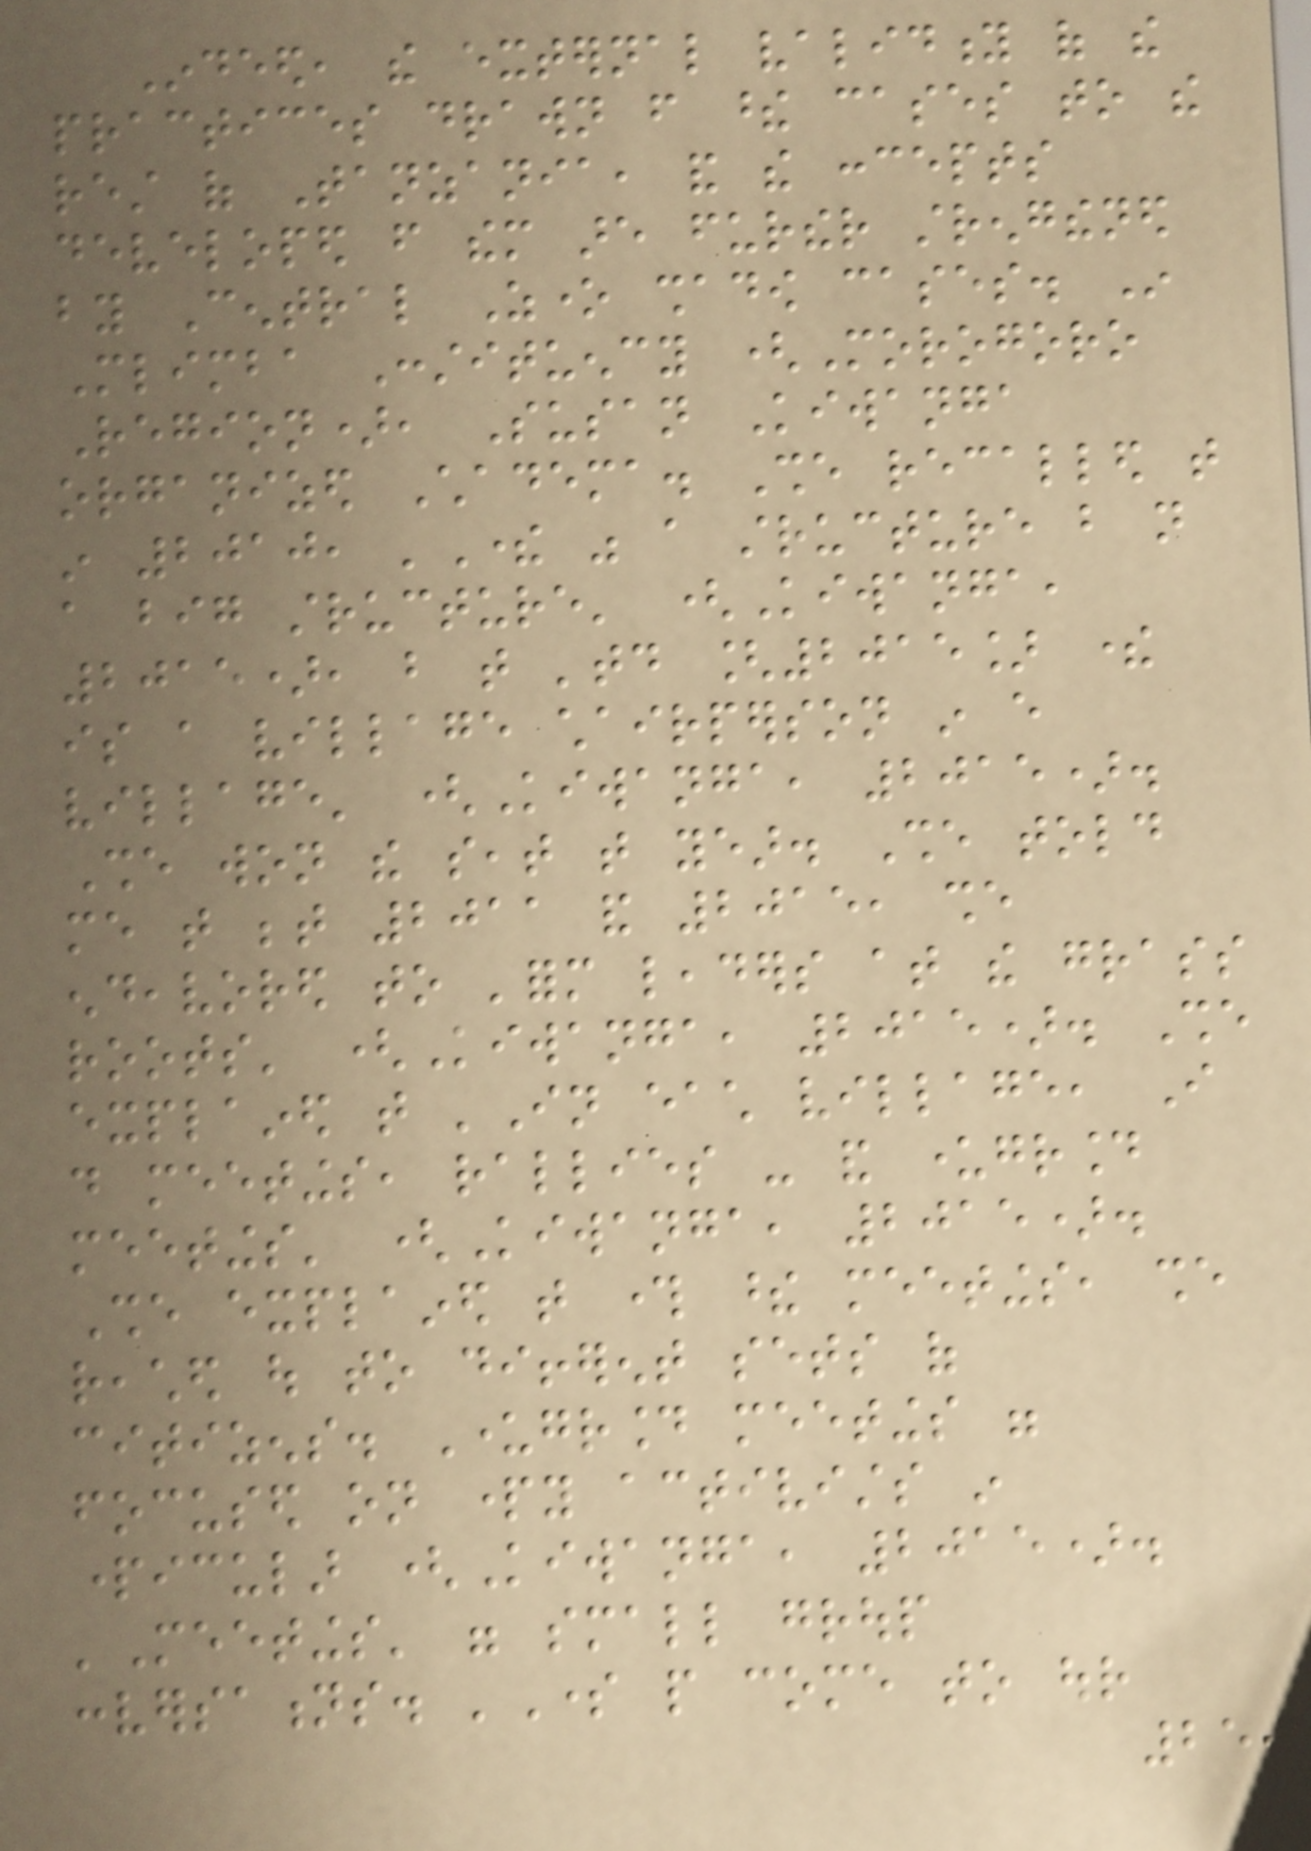Indeed, the external validity of the
practices drawn from these cases to the
rest of Tanzania, and the concepts
developed from them are further strengthened
by Central Zone shadow cases. In
Mlimba Constituency (Morogoro
Region), Susan Kiwanga
organized Chadema. She recalled that
in 2010, 'There was a structure but not
a big structure' (Kiwanga,
2015), but that 'today [2015] there
is a village chairperson in every
village' (Kiwanga, 2015).
She won the seat that year. She told
me that between 2011 and 2015, she
endeavored to 'form leaders at the grass
roots' (Kiwanga, 2015). She
explained that 'In each village, I
do meetings, rallies - and underground
meetings' (Kiwanga, 2015).
She explained that through these meetings, she
reached out to different sets of
citizens. Underground meetings were
focused on party activists in
particular (Kiwanga, 2015).
'Meetings' were small group
conversations. 'Some people come to our
259
